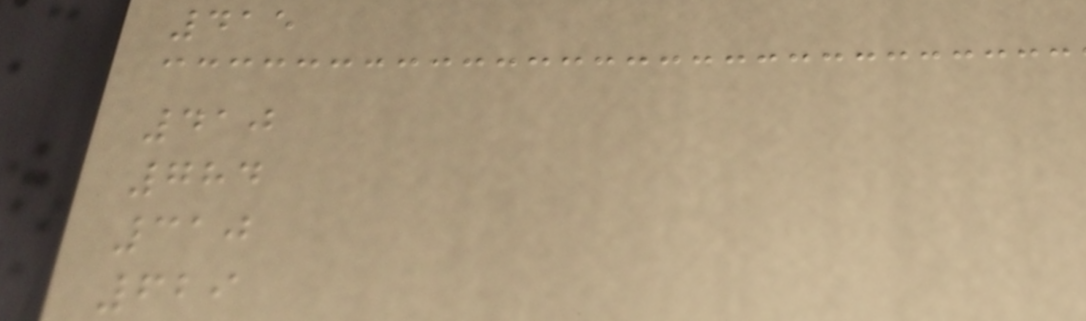415
410
784
310
629
